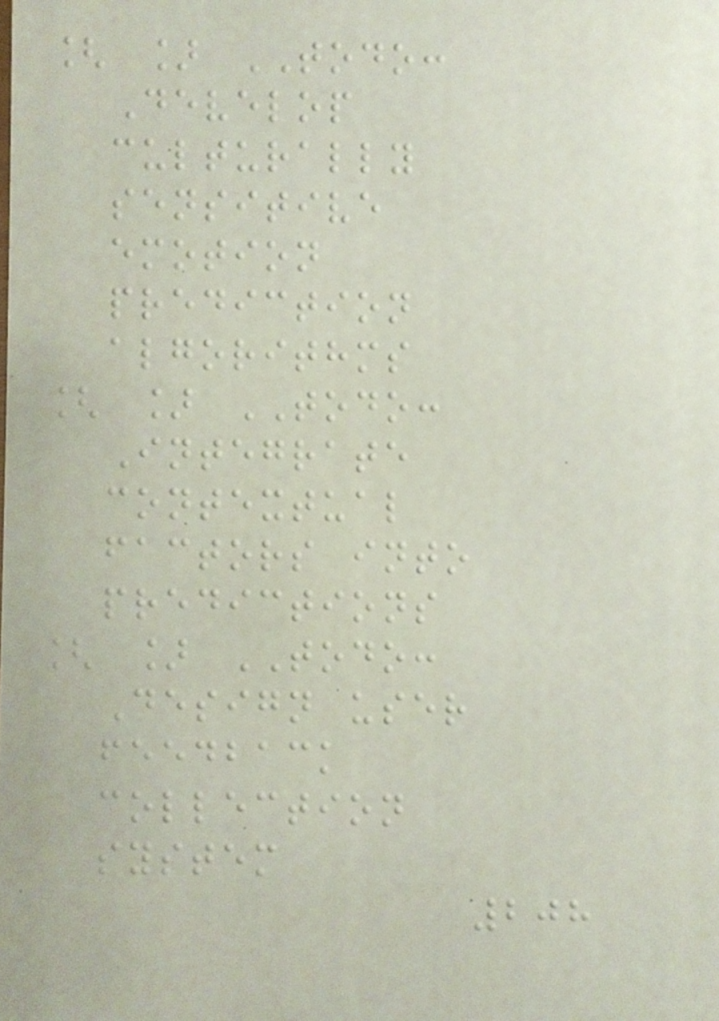[ ] TODO:
Develop
culturally
sensitive
emotion
prediction
algorithms
[ ] TODO:
Integrate
contextual
factors into
predictions
[ ] TODO:
Design user
feedback
collection
system
208
